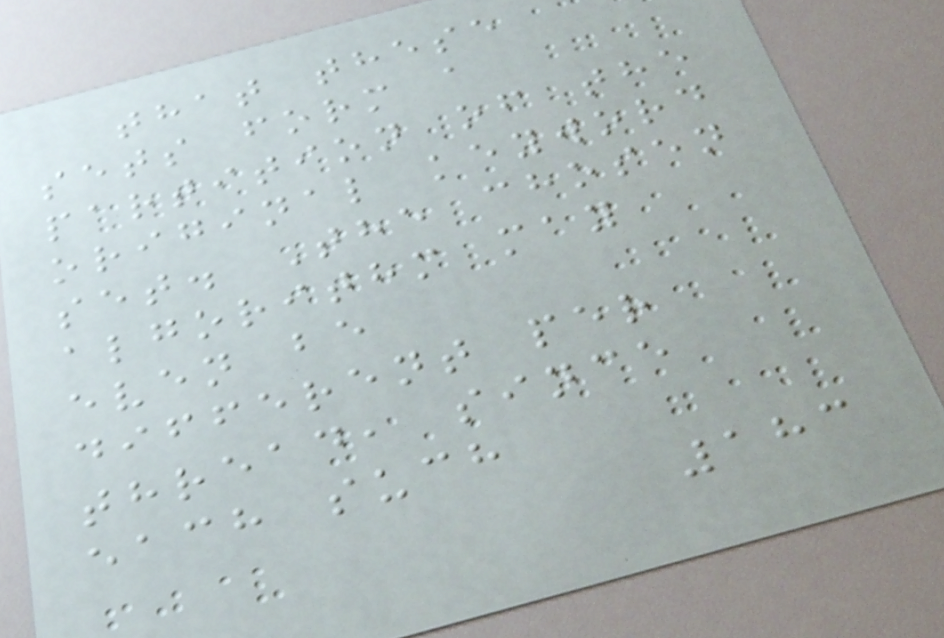that these
sets form a
partition of the
original keyword
set. The chosen
algorithm may
even be
different per
thread, since
each such
183
